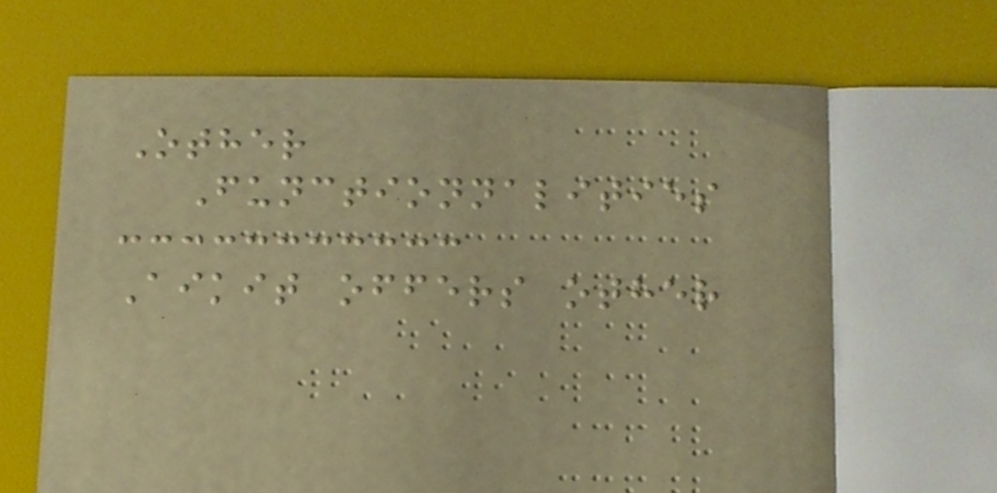Other
Functionnalities
Aikit offers other
